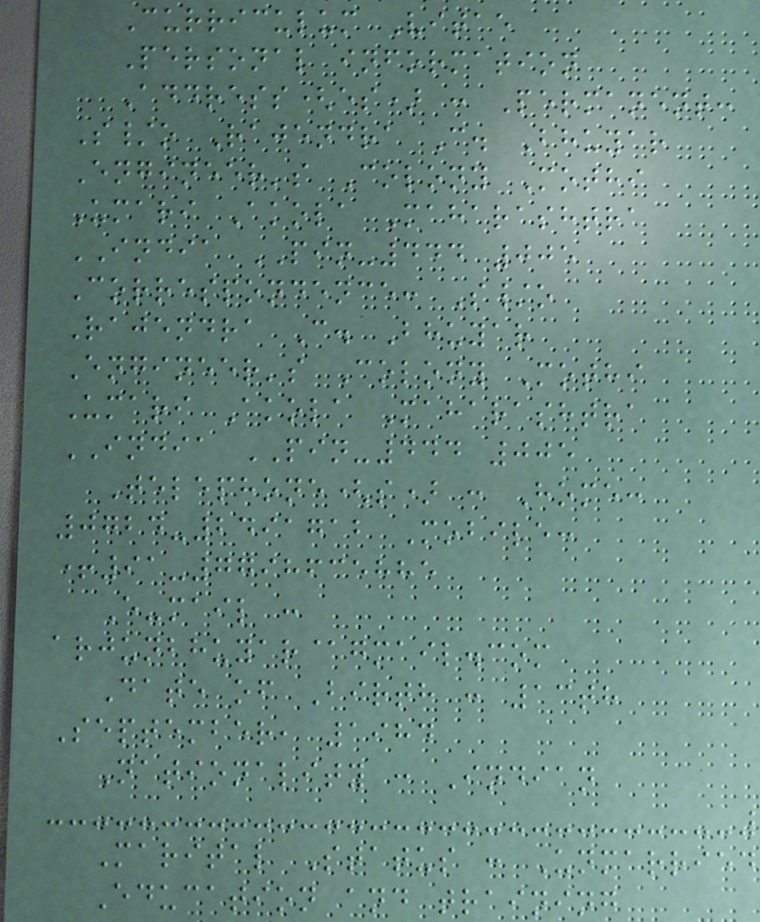Curriculum Vitae
Personal information
Address(es) : Permanent:
S/o Rajendra C. Bhuyar
Engineer's Colony Mothi
Umari Akola Maharashtra
INDIA PIN-444 005
Correspondence: S/o
Rajendra C. Bhuyar
Engineer's Colony Mothi
Umari Akola Maharashtra
INDIA PIN-444 005
Telephone(s) : Home:
0724-2491712 Mobile:
+91-7798635885
E-mail :
arjunbhuyar@gmail.com
Date of Birth : 13th
September, 1984
Nationality : Indian
Marital Status : Unmarried
Education and training
